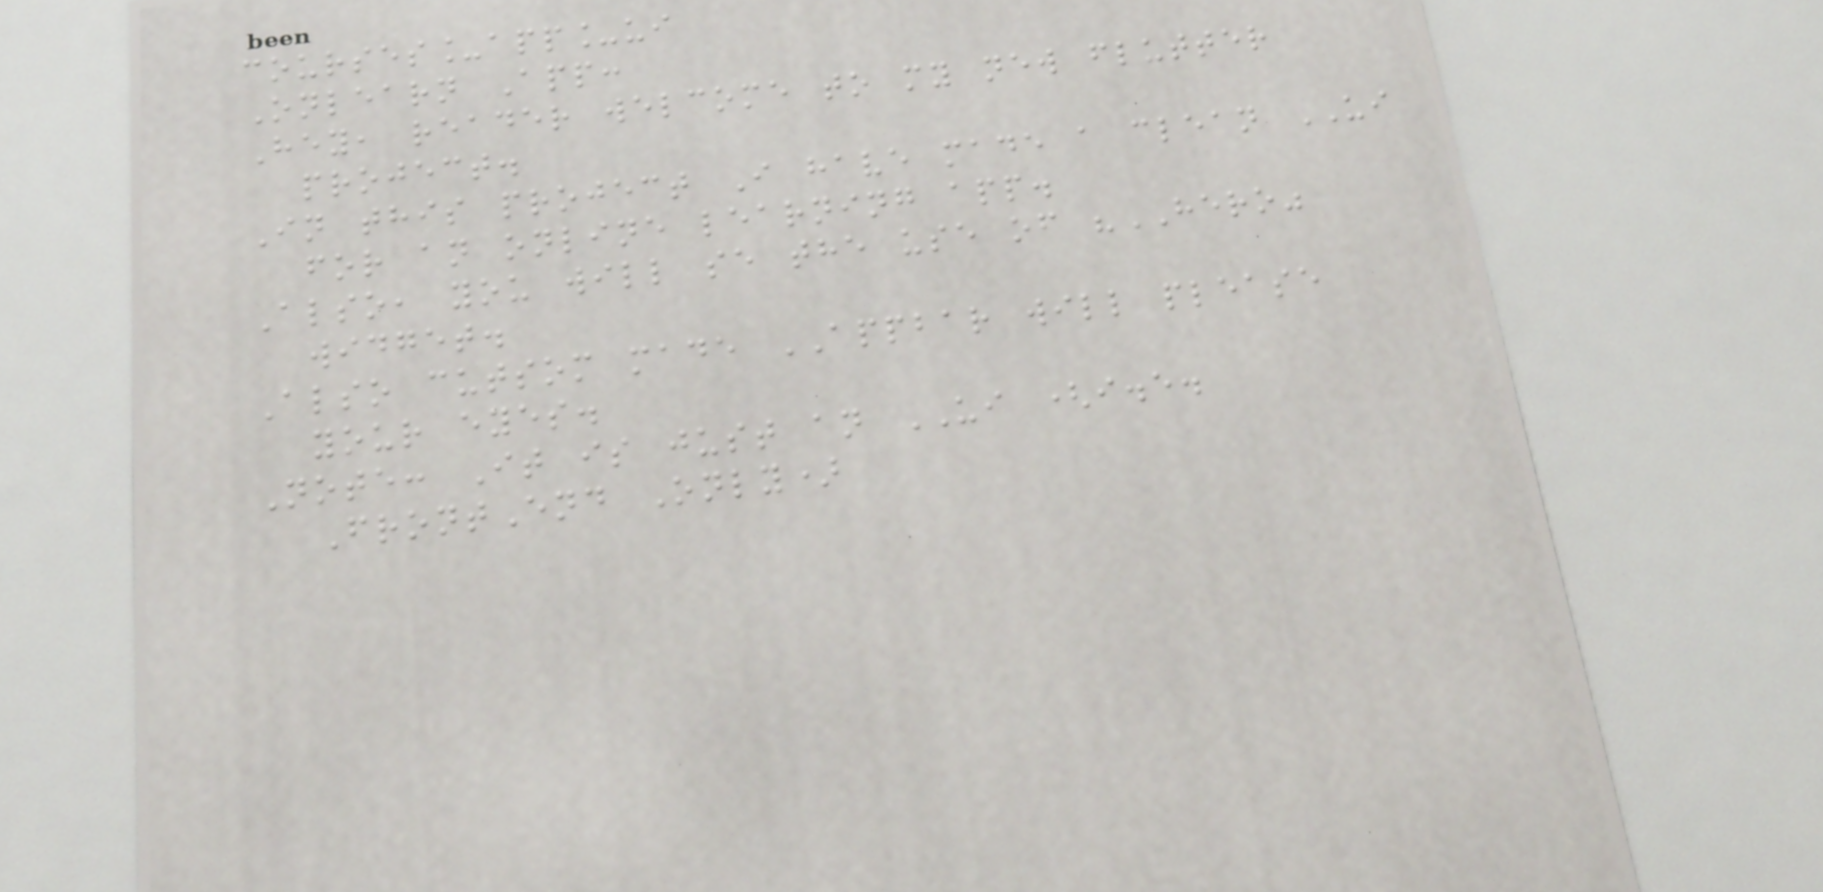courses_app_ui
Onlearn App:
Hey, reader welcome to my new flutter
project.
In this project I have made a clean UI
for an online learning app.
Also, you will se the use of "HERO"
widget.
Also cutsom made APPBAR will please
your eyes.
Note: It is just an UI (i.e.
FrontEnd Only)
